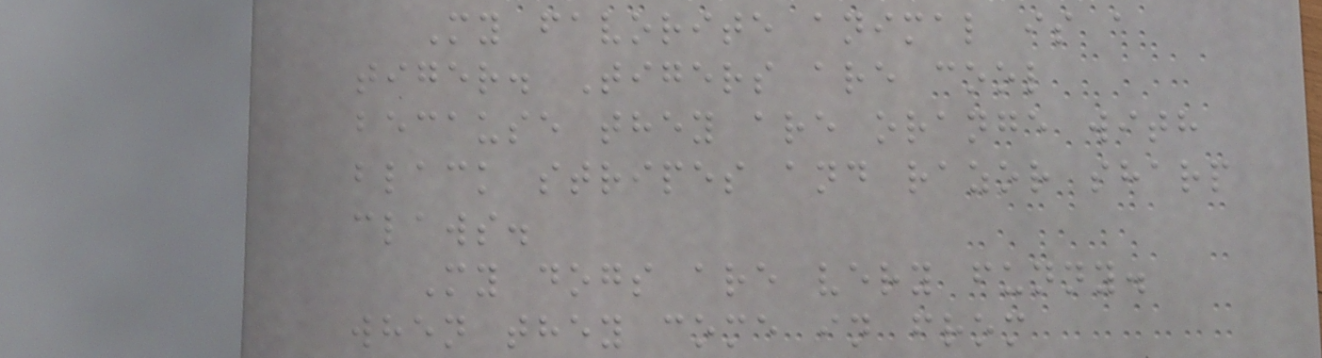My favorite animal is a
tiger. Tigers are cool
because they are orange with
black stripes and razor sharp
claws.
My dogs are very funny.
when they come in from
